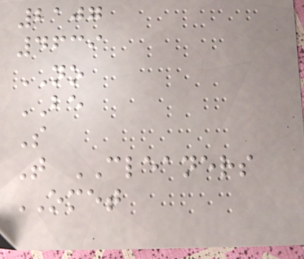2107
4639
NO
BE
S
T CLEANERS
OMET
